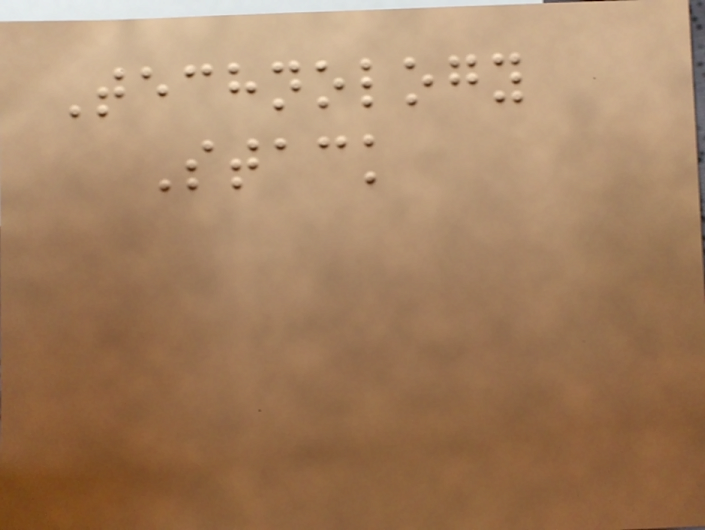Technology
Stack
